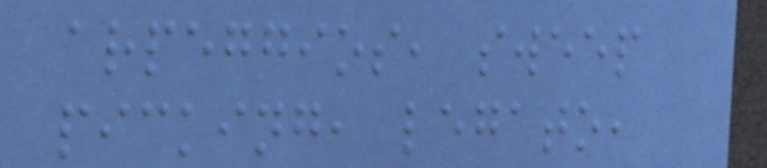arpeggios, sweep
picking, legato,
